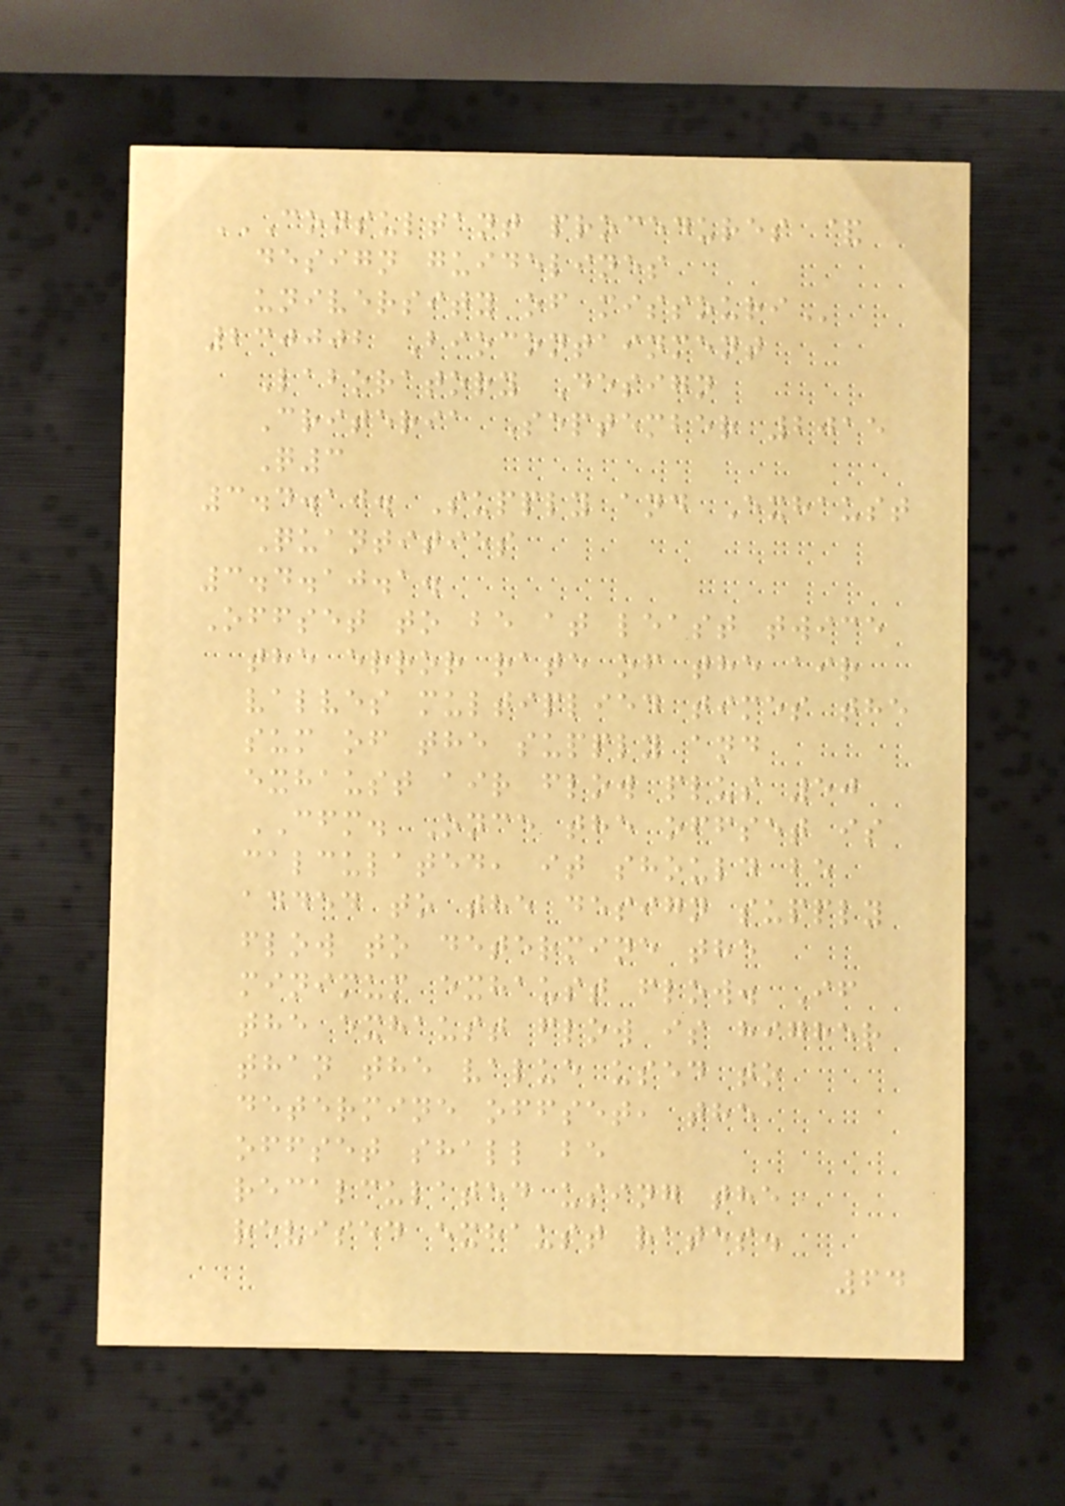CONSULTANT PROCEDURES &
DESIGN GUIDELINES
UNIVERSITY OF MISSOURI
230002 Biocontainment
Laboratory Design
Criteria September 2015
Q3
3.4.10. Supply and Exhaust
Quantities
3.4.10.1.
Offset to be at least twice
the error rate of the air
valves multiplied times the
sum of the supply and
exhaust air flow plus 50
CFM. Once the offset is
calculated, it should be
added to the design supply
flow to determine the
minimum exhaust flow. If
the exhaust flow is higher
than the value used to
determine offset, the
offset shall be
recalculated using the
revised exhaust rates.
64
